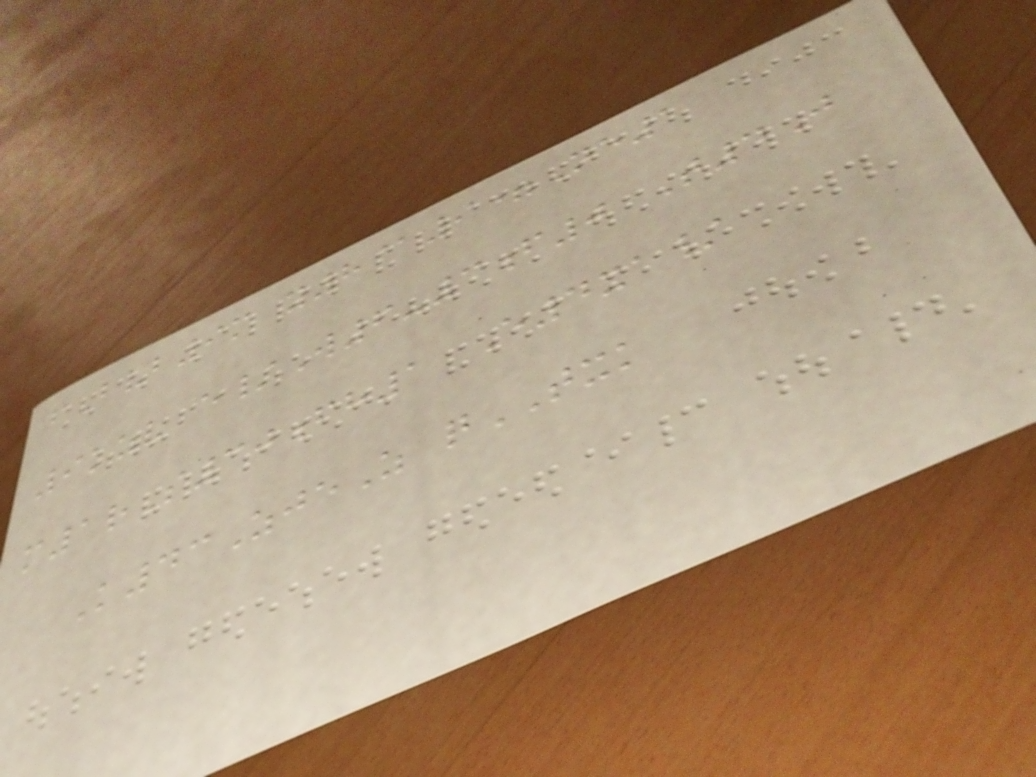fBvb9m y8@9=Ne1
9kzv e/W6-3f0 T4J
m1rS30fh1 E4xa/
K43ZjeZ qTXK
